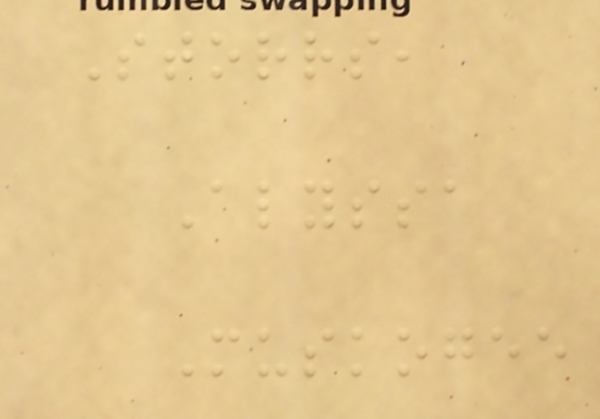Storrs,
Alyssa
Muskogee
